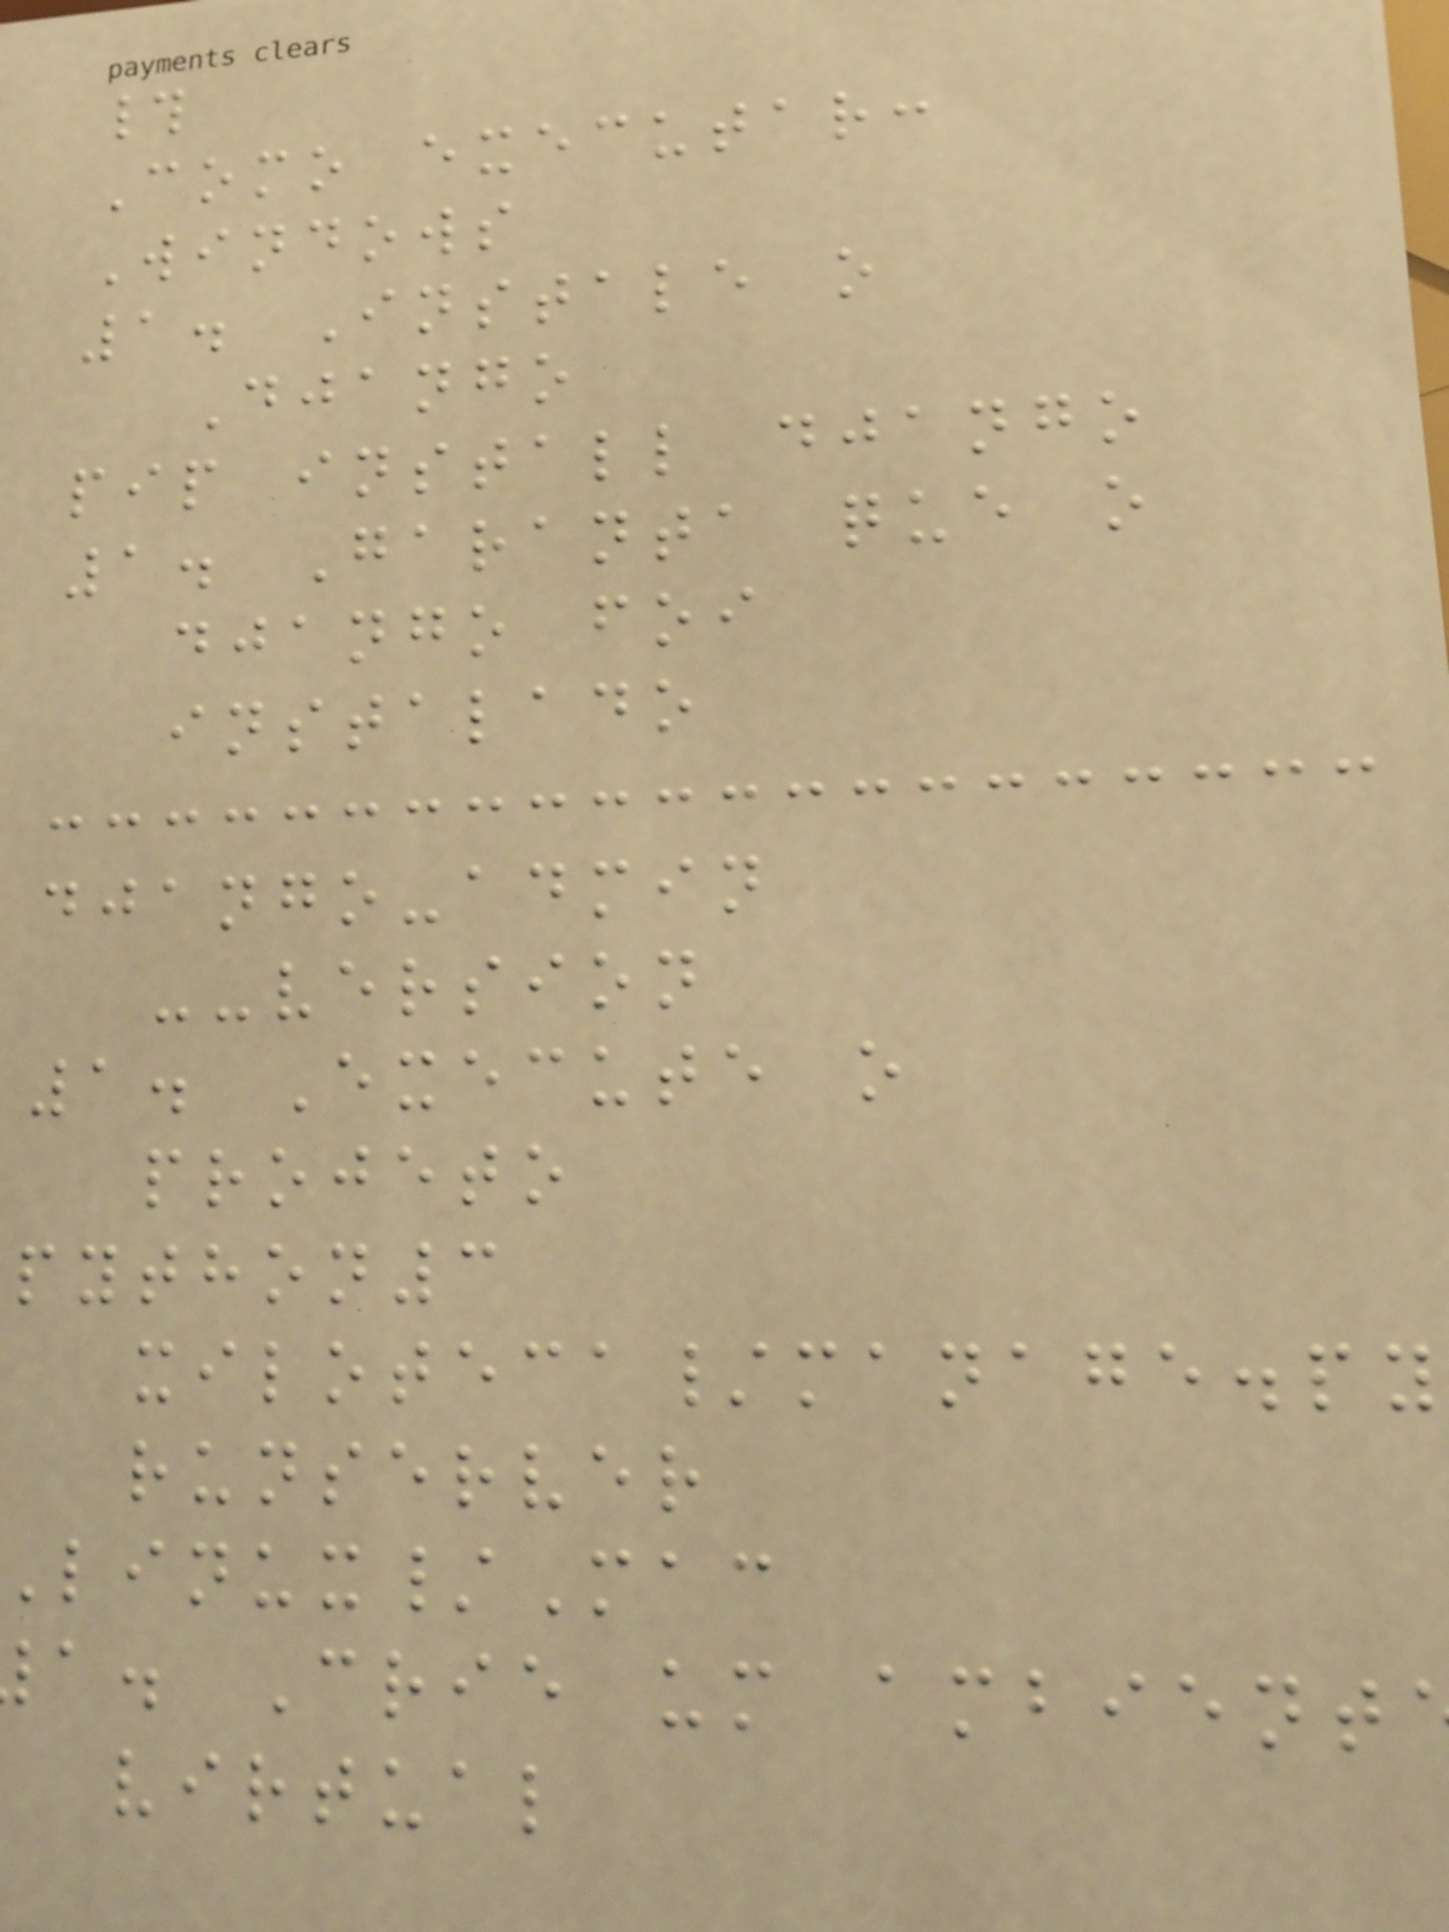#
Como executar:
Windows
1. Instale o
Django
pip install django
1. Garanta que o
django foi
instalado
django-admin
--version
1. Execute o
projeto
python3
xiloteca/manage.py
runserver
inux/Mac
a. Crie um ambient
virtual
